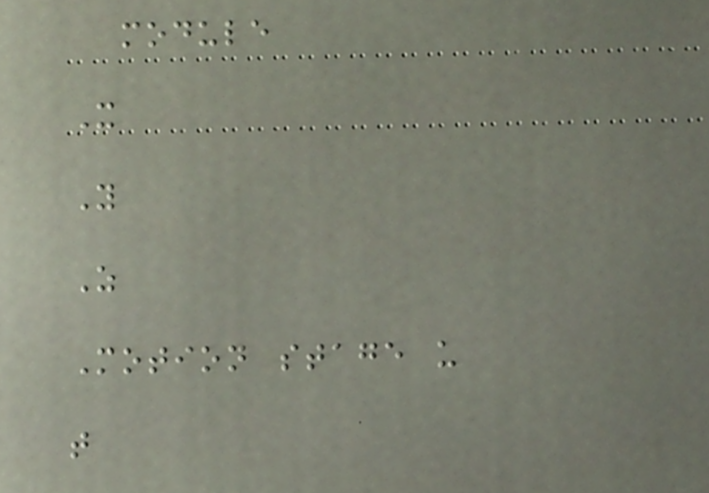module
X
Y
Z
Motion stage u
t
